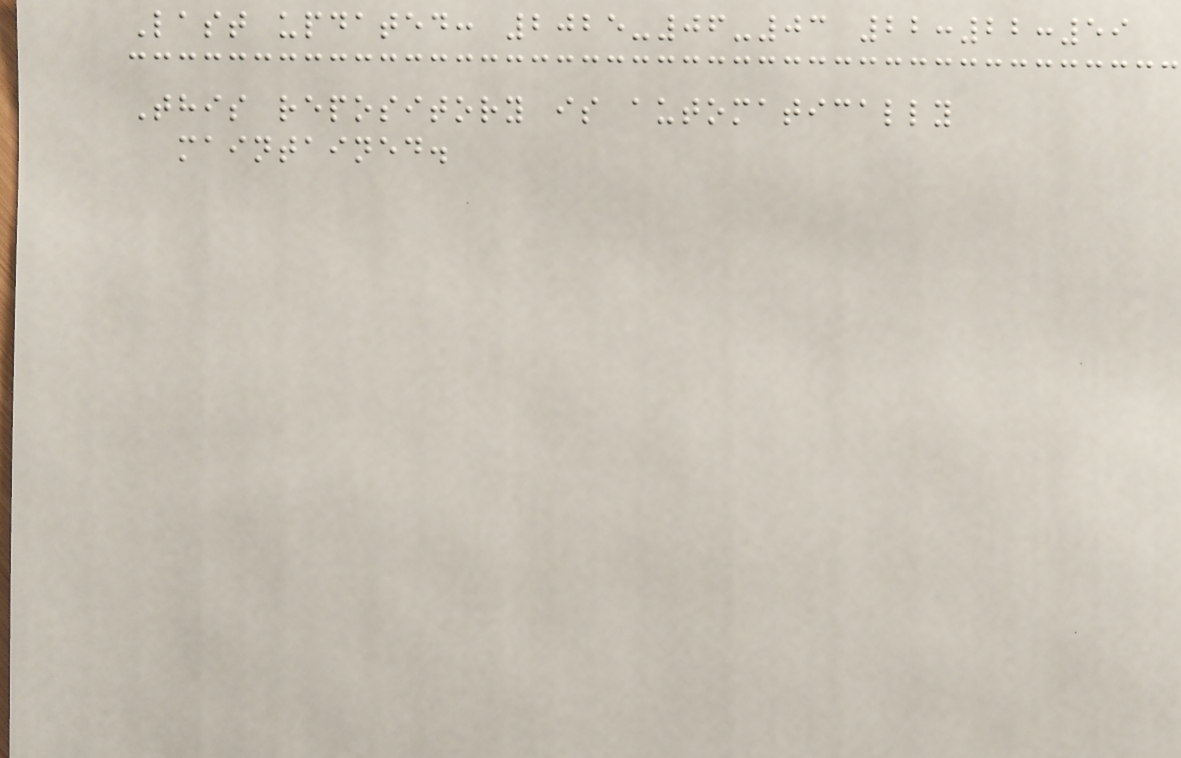Last updated: 2025-06-03 22:22:59
This repository is automatically
maintained.
